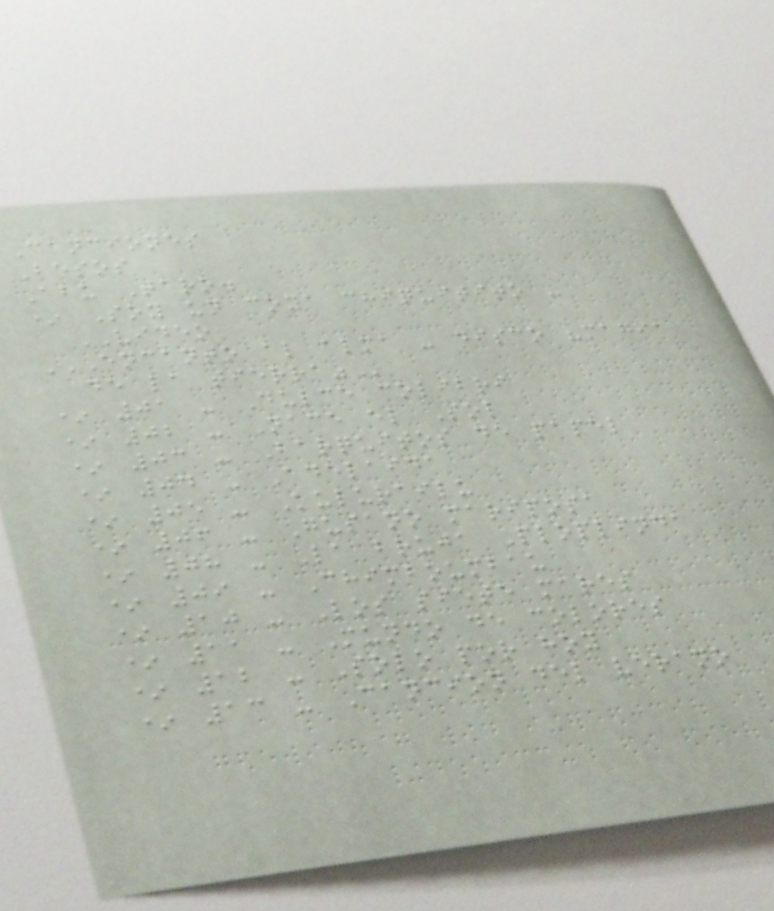Canciones
Besos
Abu Taro.
* Soy un coya chiquitito -
VIDEO
ENCANTO AL ALMA - DISCO "MAGIA
DE LA TIERRA"
* 01 - Dulce colibri
* 02 - Nace el Sol
* 03 - Barquitos de papel
* 04 - Adelaida
* 05 - Kulurailu
* 06 - Gusano mariposa
* 08 - La bruja Ploplinda
* 09 - Chimboumbau
* 10 - Los siete mares
* 11 - Mundo de colores
* 12 - Solo por hoy
* 13 - Cancion del verano
